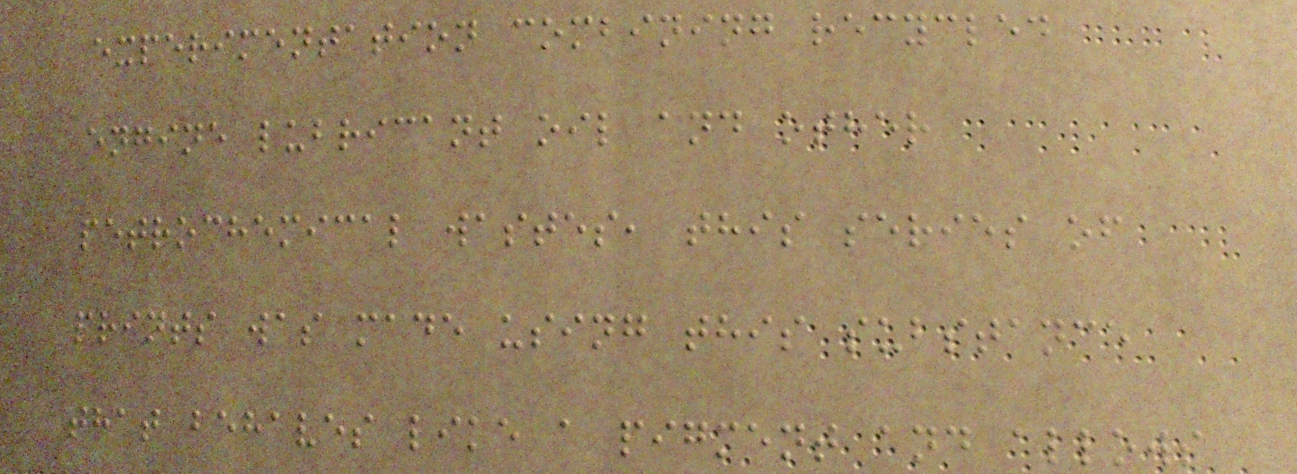experimentation combining recycled
engine lubricant oil and other
petrochemical wastes, this series of
prints was made using this substance
that behaves like a pigment and allows
